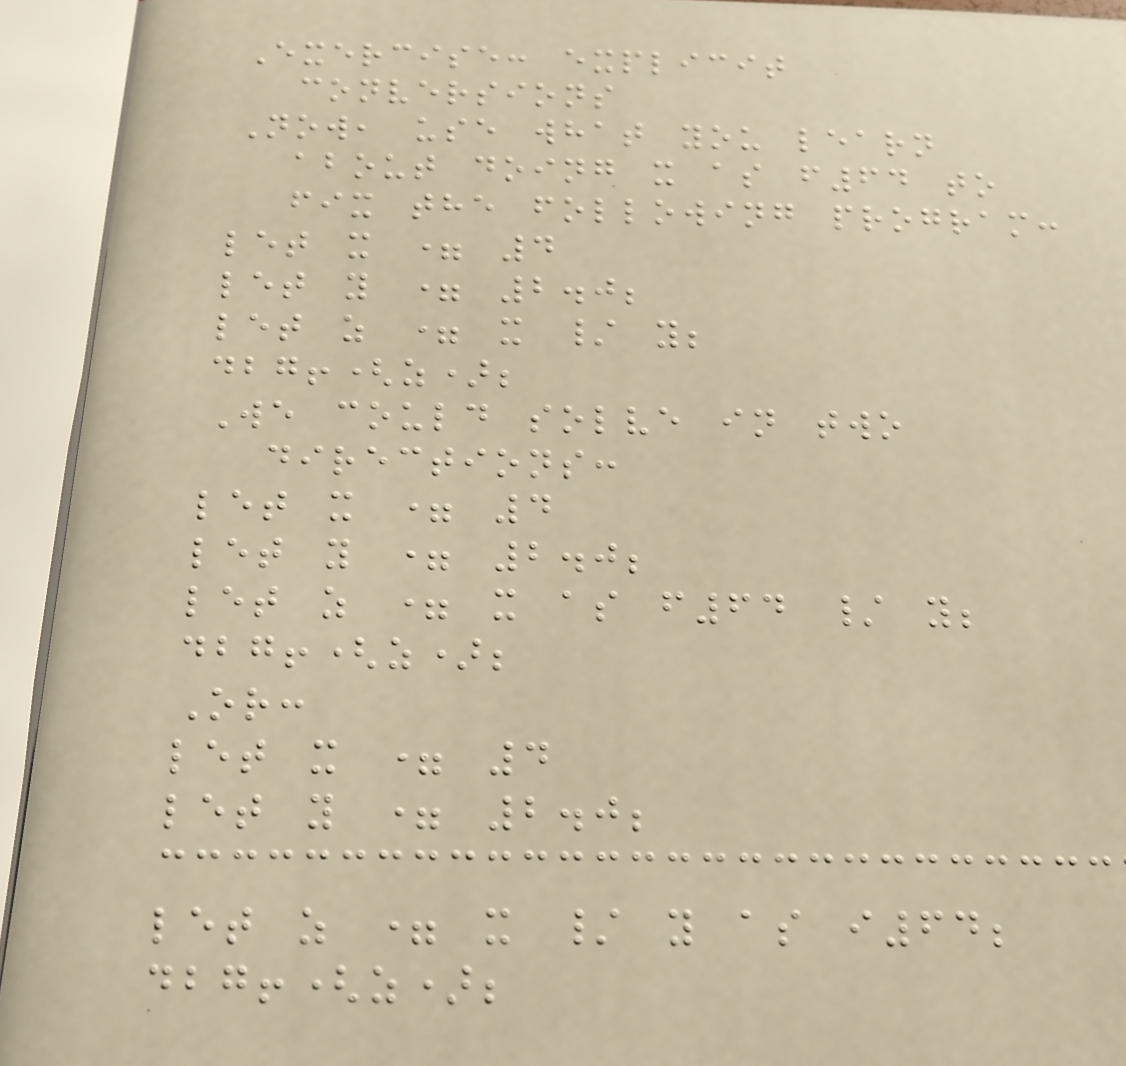Exercise: explicit
conversions
Now, use what you learn
about doing x as f64 to
fix the following program:
let x = 4
let y = 2.0;
let z = x / y;
dbg!(z);
We could solve in two
directions:
let x = 4
let y = 2.0;
let z = x as f64 / y;
dbg!(z);
Or:
let x = 4
let y = 2.0;
let z = x / y as i64;
dbg!(z);
